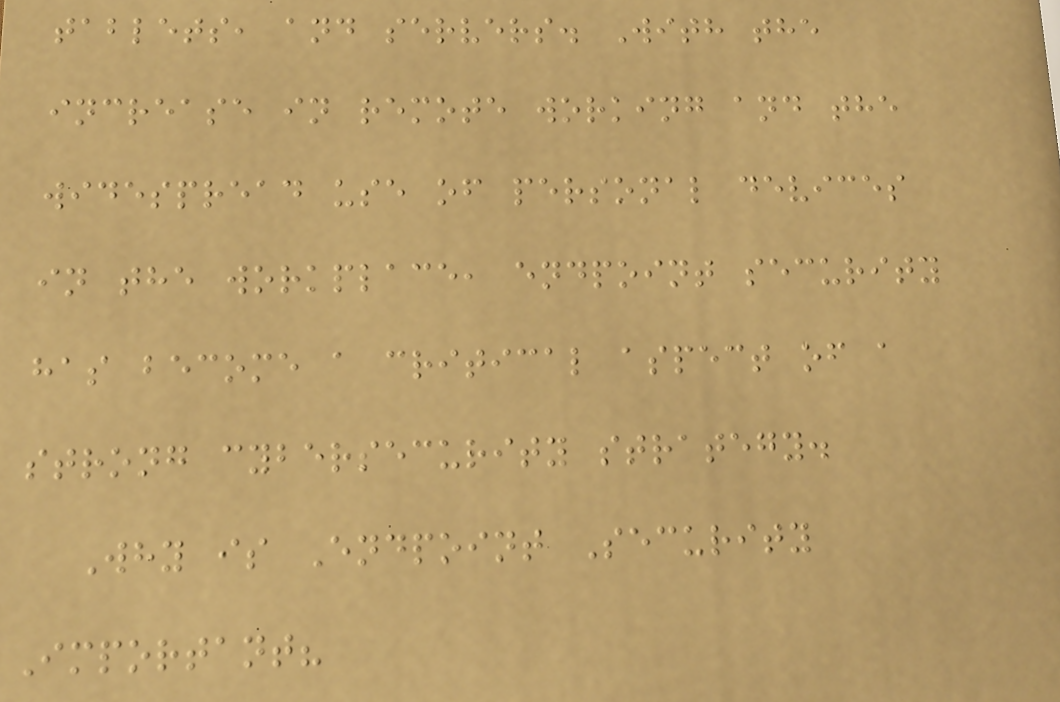tablets, and servers. With the
increase in remote working and the
widespread use of personal devices
in the workplace, endpoint security
has become a critical aspect of a
strong cybersecurity strategy.
Why is Endpoint Security
Important?
